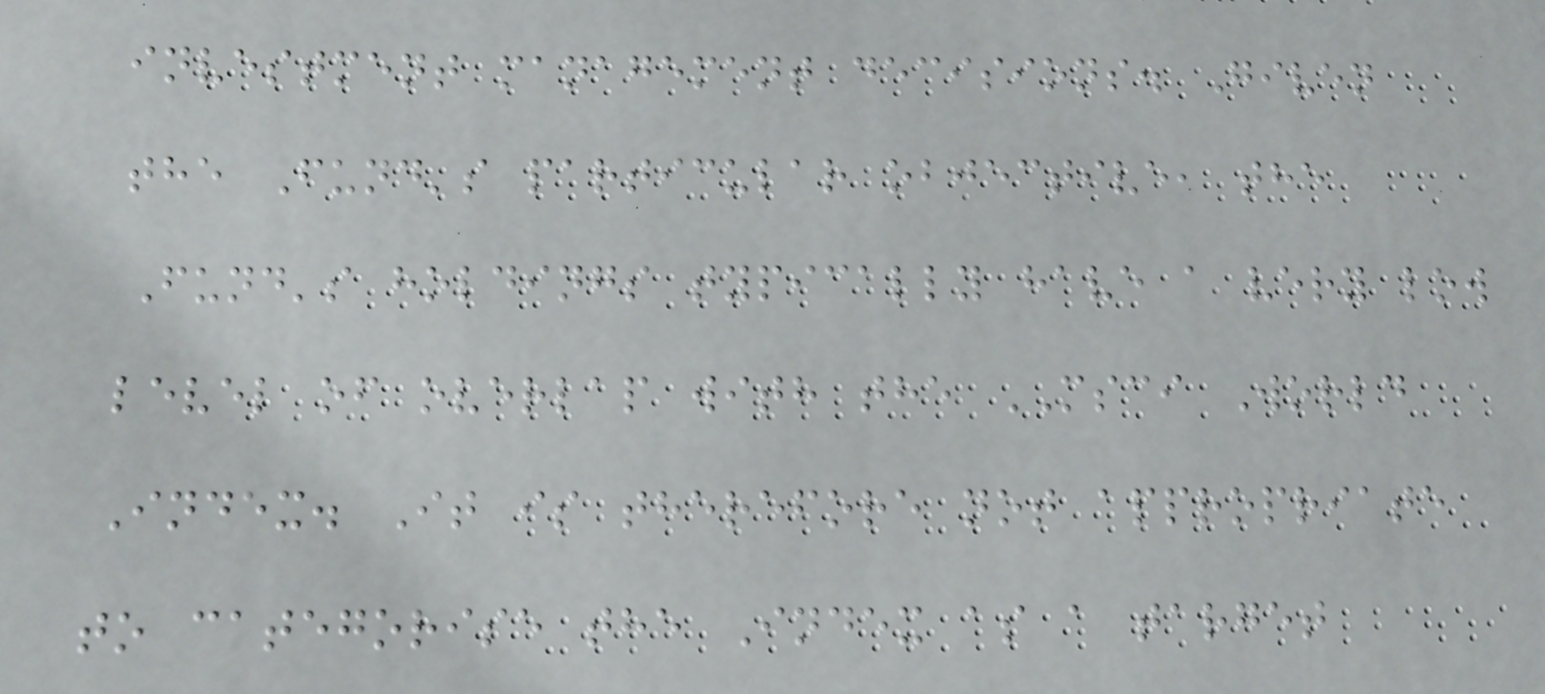investment management decisions. Given
the Fund's particular objective, the
Fund's holdings typically have a very low
level of overlap with the MSCI World
Index. It is therefore not appropriate
to categorise the Index as a target
